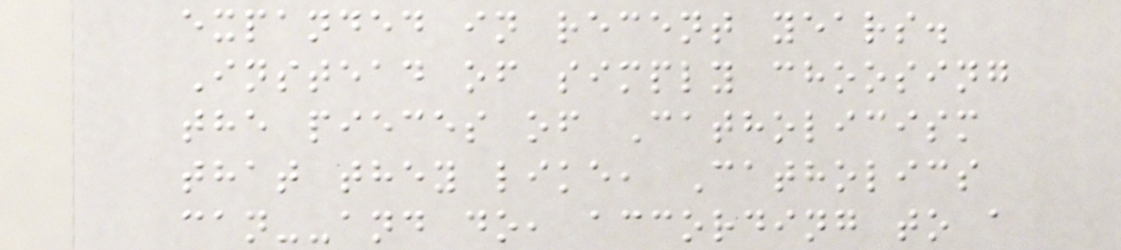expanded in recent years.
Instead of simply choosing
the pieces of Catholicism
that they like, Catholics
can--and do, according to a
